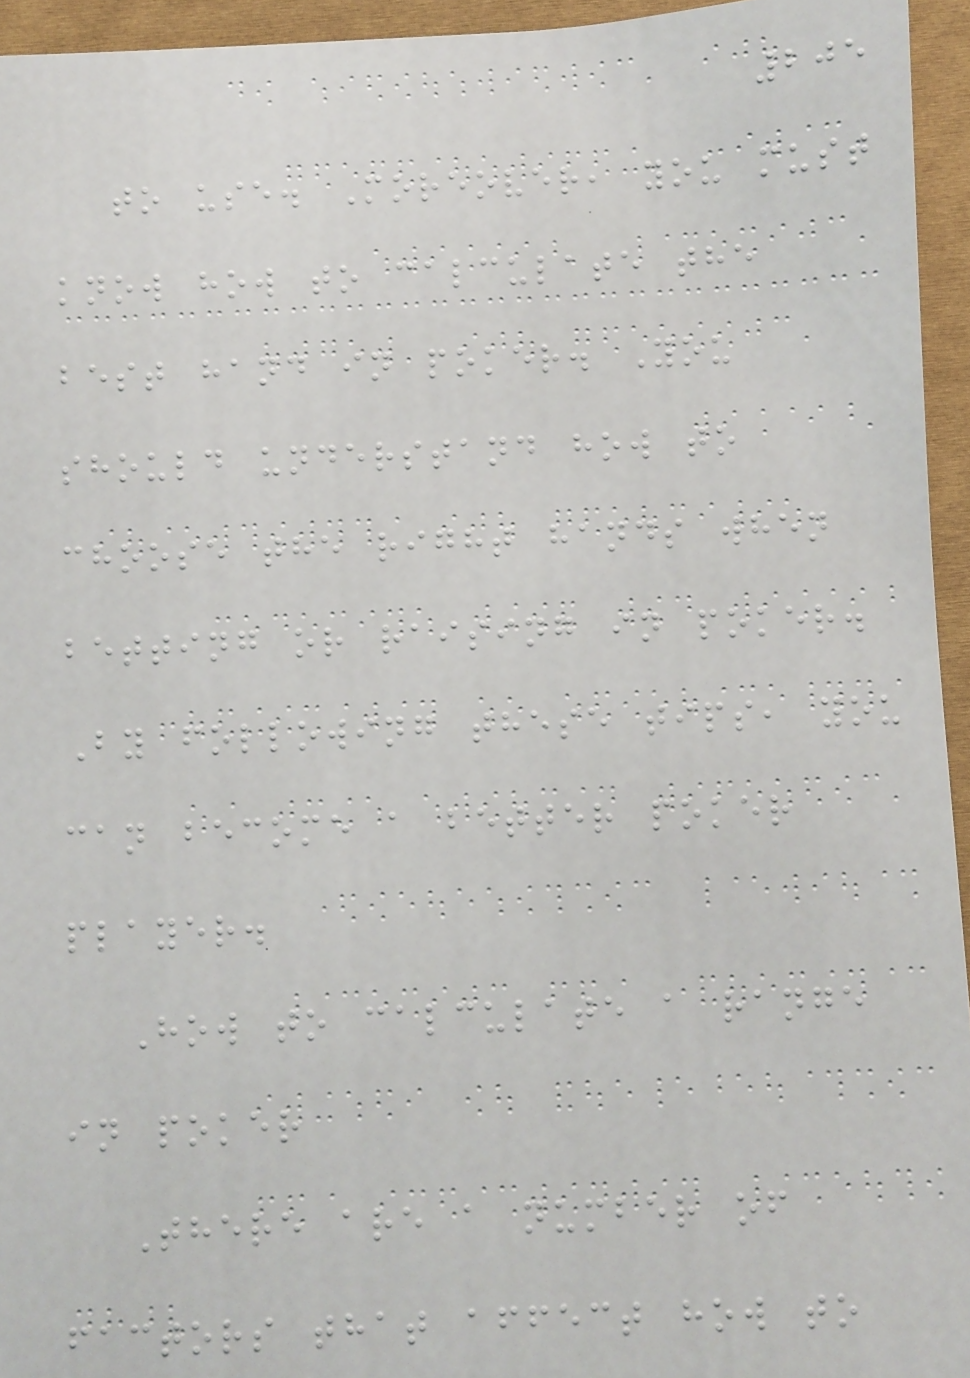205
to use. Moreover, you must
know how to calculate the
best hand in poker. You
should understand how to
choose the right hands when
betting or raising in poker.
By following these tips, you
can become a better poker
player.
How to calculate a range
in poker
There are a number of
factors that affect how to
